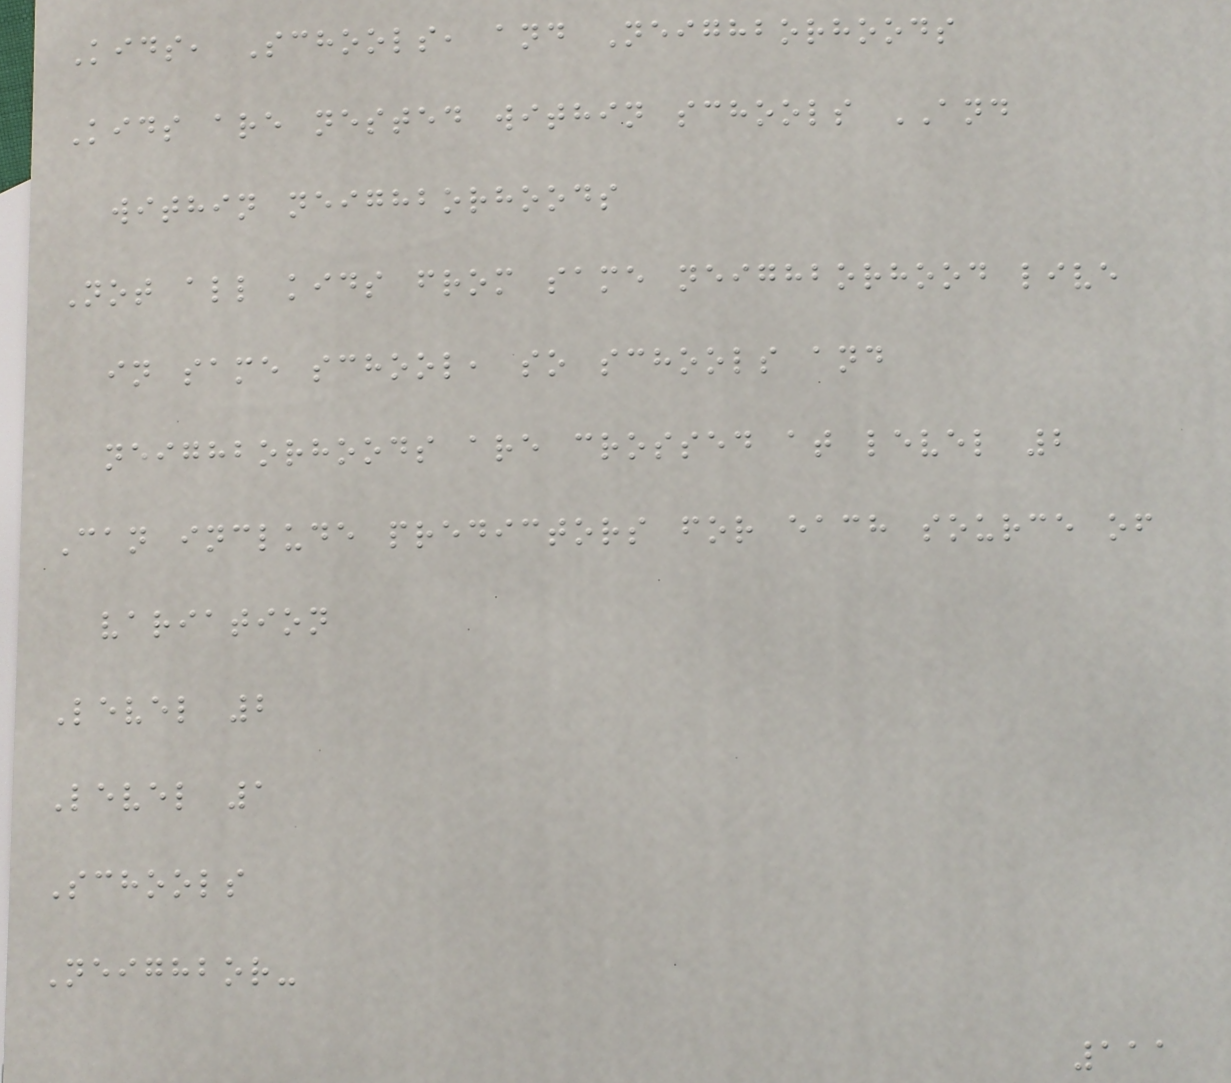Kids, Schools, and Neighborhoods
Kids are nested within schools AND
within neighborhoods
Not all kids from same neighborhood live
in same school, so schools and
neighborhoods are crossed at level 2
Can include predictors for each source of
variation
Level 2
Level 1
Schools
Neighbor-
111
